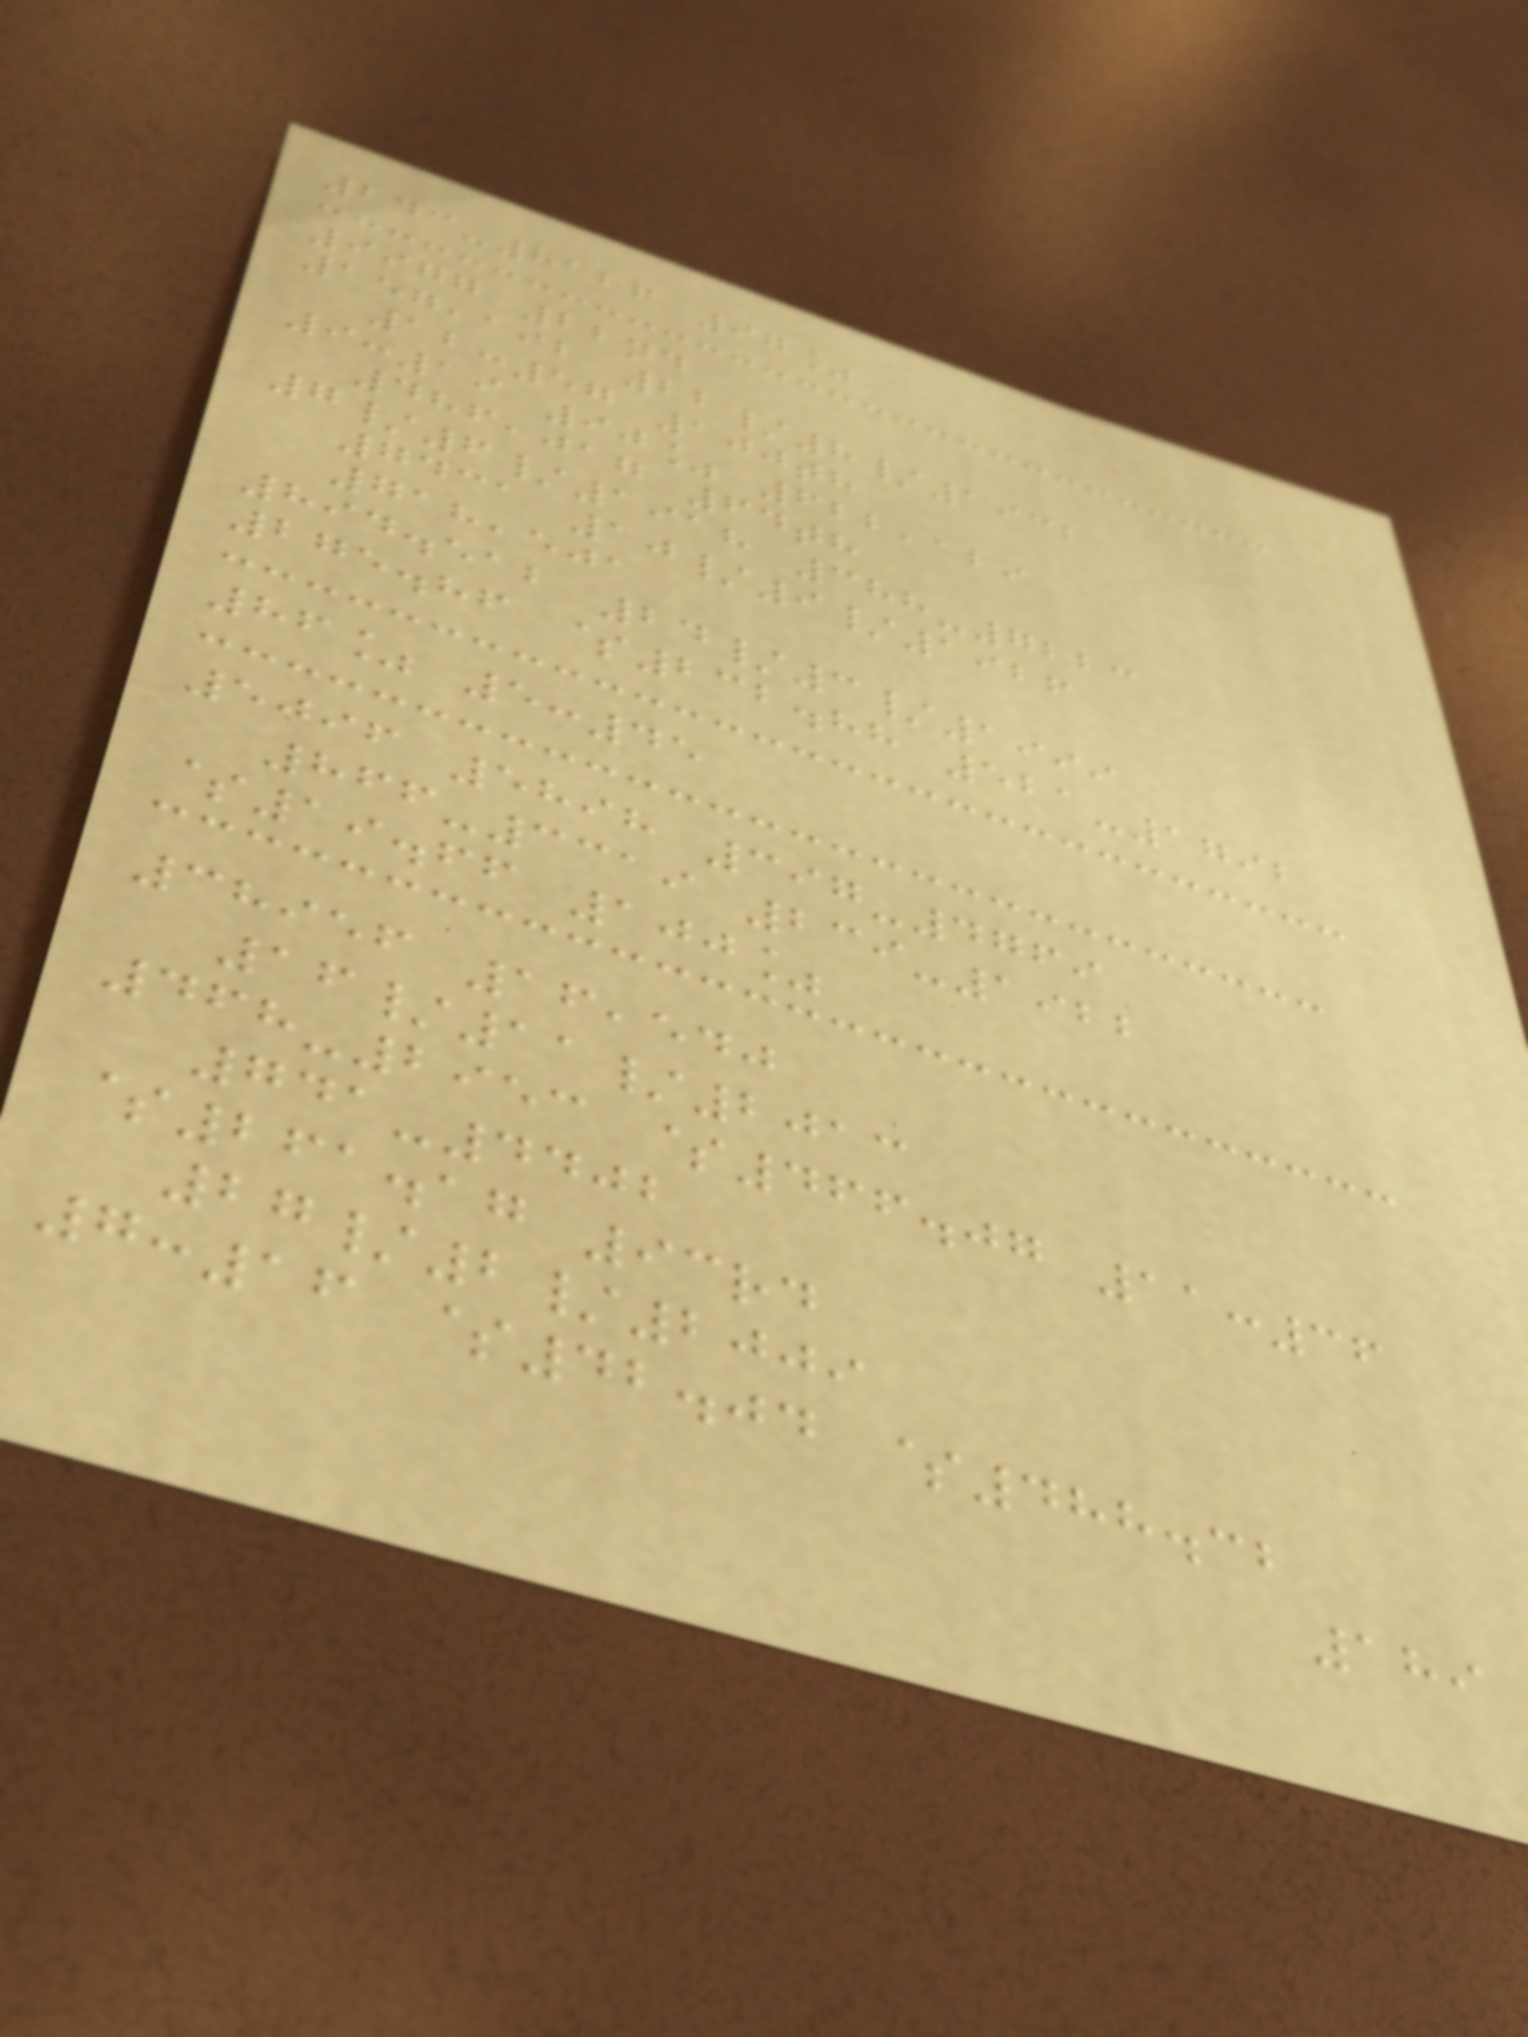243-8126 97%
9977 22nd
157,192 22/8/1932
12:57 100th
9:19 90% 622,129
486,017 64th
7/6/1918 388-7223
7431 10/9/1926
718,501
894.512 24/3/1999
275.86 $232.88 521-1792
86% 5:45
5096 5898 397-4769
866-3319 239-1922
$19.66 100%
38956 16,540
16/11/2013
468-2953 $466.07 11:36
741-4402
$261.17 93rd
27/2/2009
7:16 $42.04 $488.32
189
